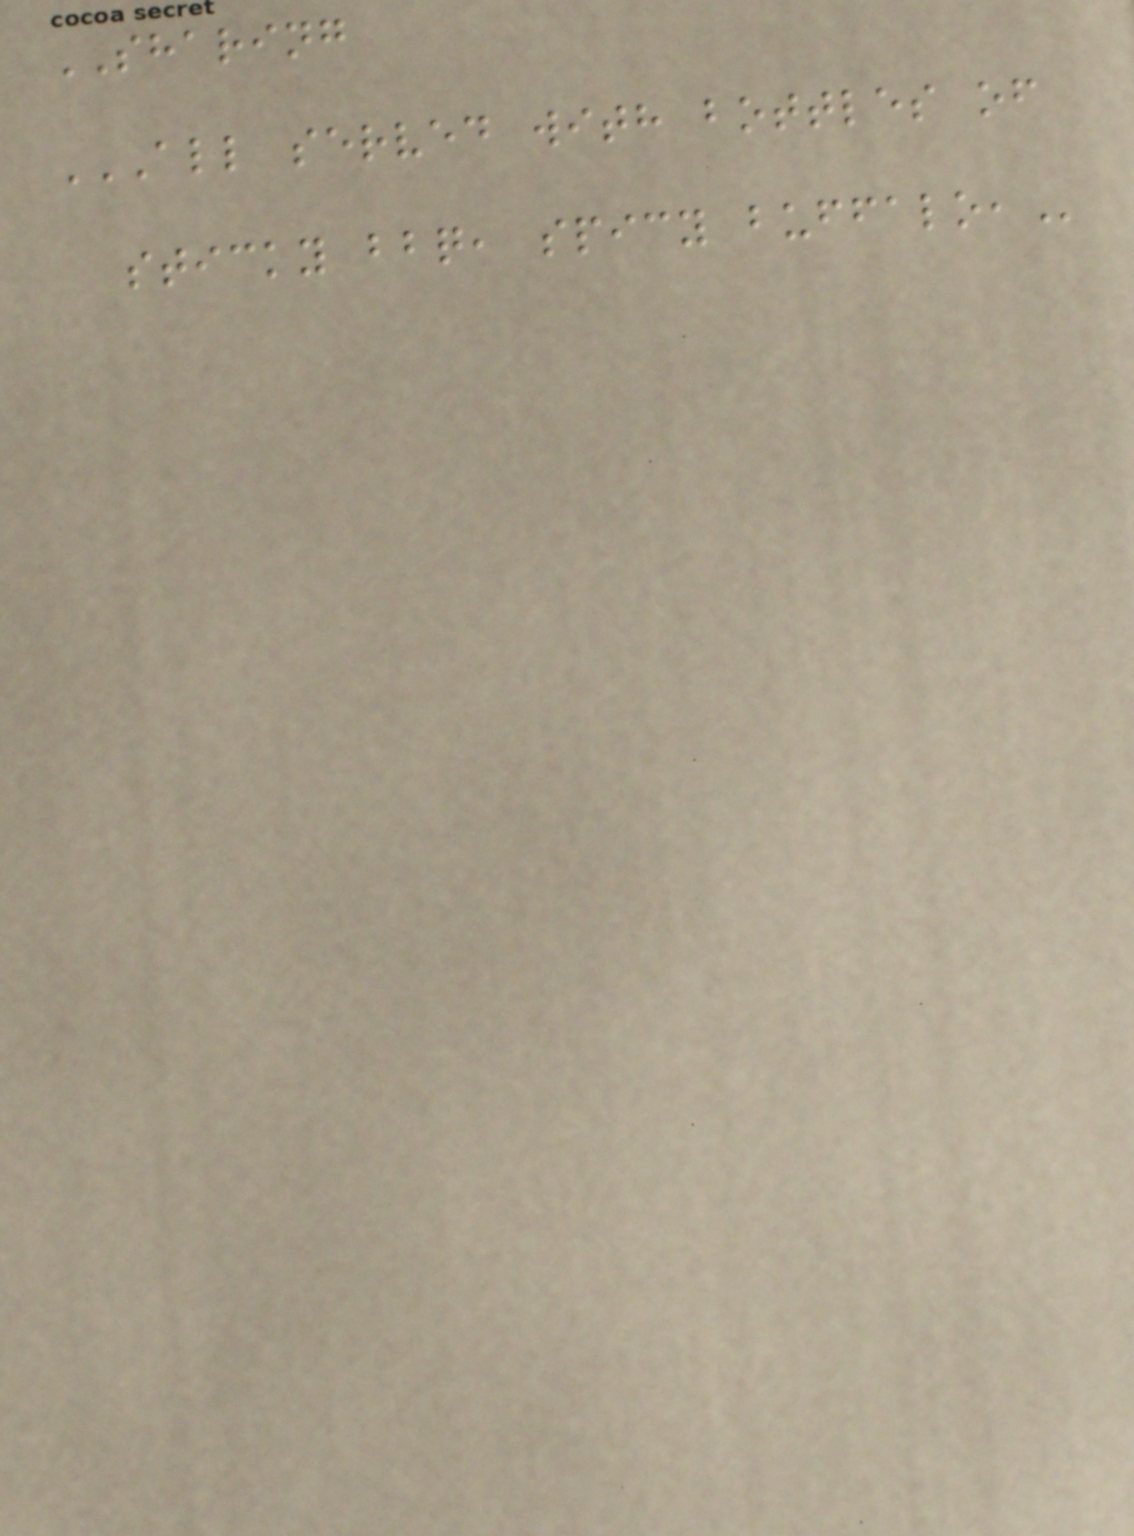SHARING
ALL SERVED WITH BOTTLES OF
STICKY BBQ, SPICY BUFFALO,
